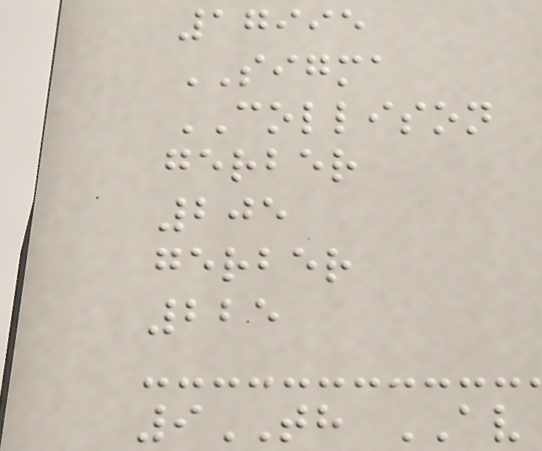17995
SIGMA
COLLISON
gerber
205
gerber
225
9TH AV
